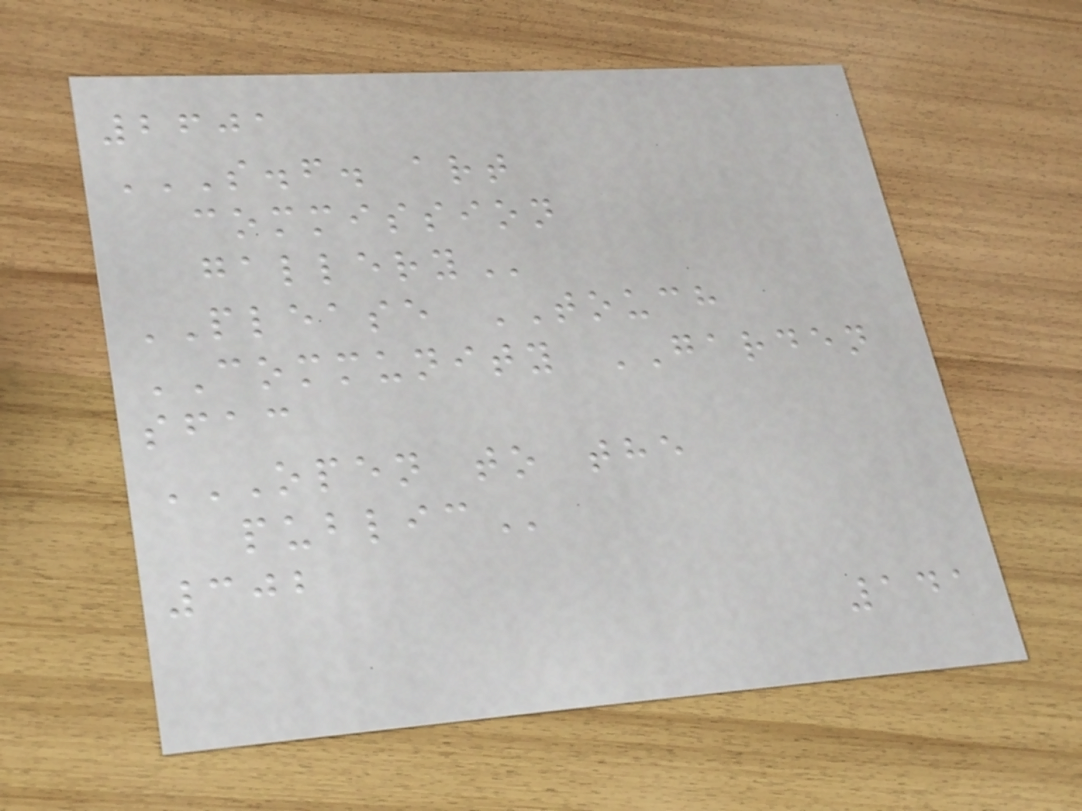2601
S.F. ART
COMMISSION
GALLERY
PLEASE TOUCH
COMMUNITY GARDEN
sfac
OPEN TO THE
PUBLIC
302
141
